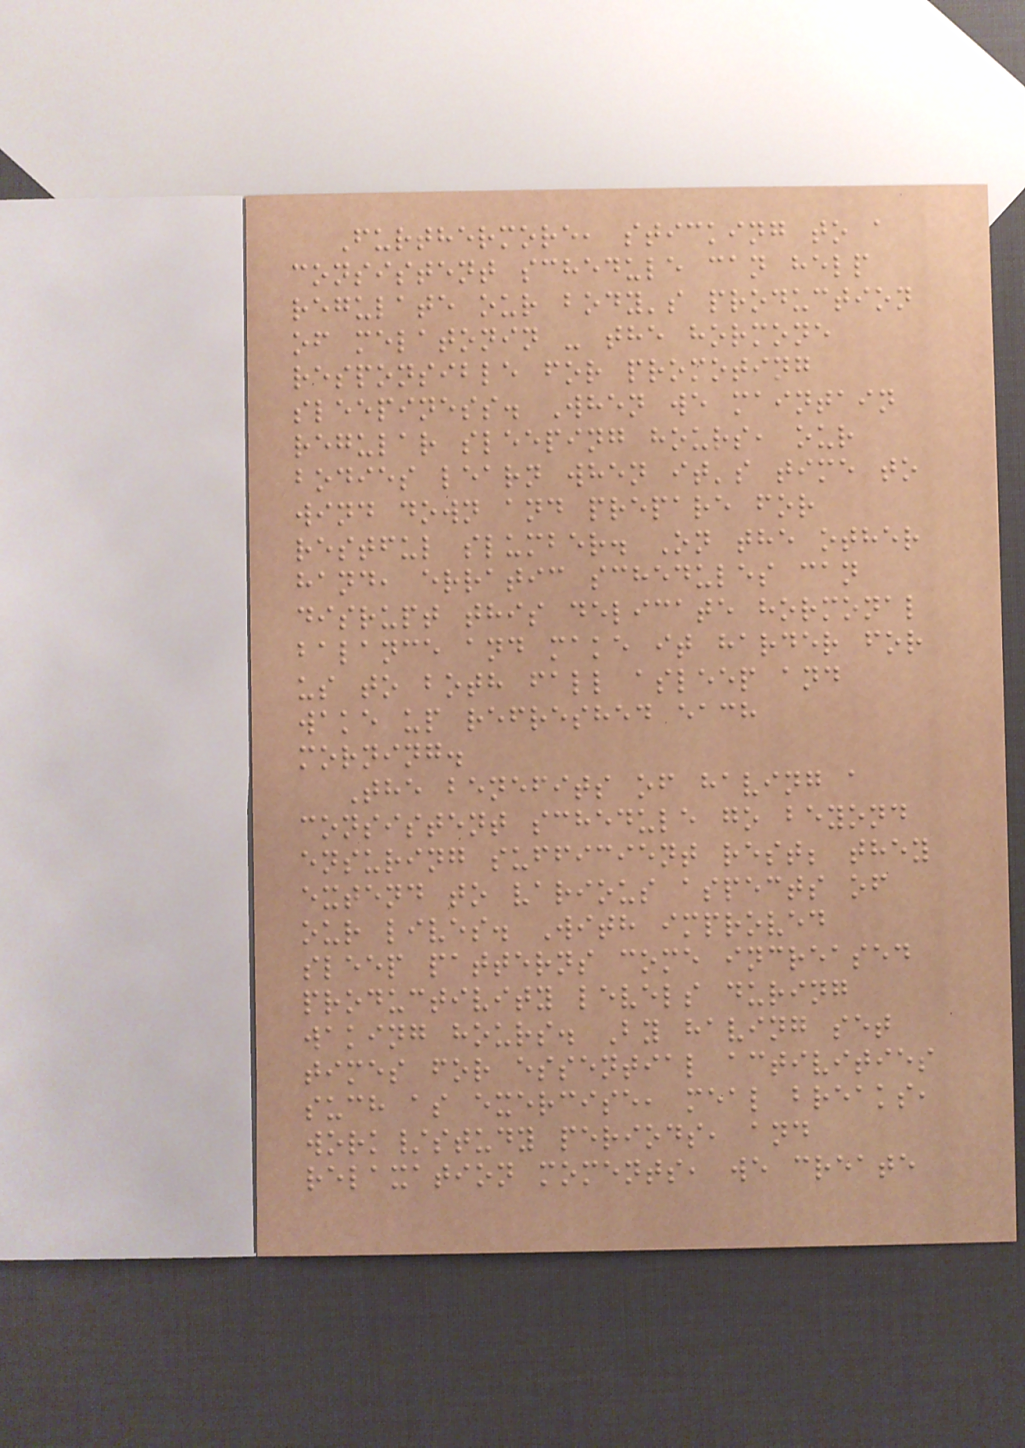Furthermore, sticking to a
consistent schedule can help
regulate our body's production
of melatonin - the hormone
responsible for promoting
sleepiness. When we maintain
regular sleeping hours, our
bodies learn when it's time to
wind down and prepare for
restful slumber. On the other
hand, erratic schedules can
disrupt this delicate hormonal
balance and make it harder for
us to both fall asleep and
wake up refreshed each
morning.
The benefits of having a
consistent schedule go beyond
ensuring sufficient rest; they
extend to various aspects of
our lives. With improved
sleep patterns come increased
productivity levels during
waking hours. By having set
times for essential activities
such as exercise, meal breaks,
work/study periods, and
relaxation moments, we create
